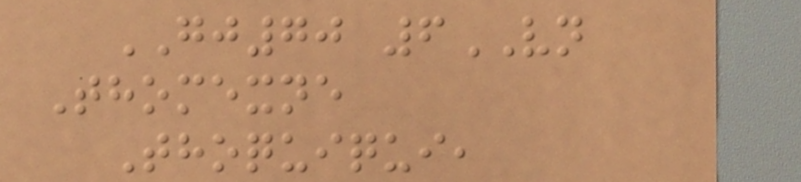GJ70 6VN
Thomexne
Thoquiqui,
